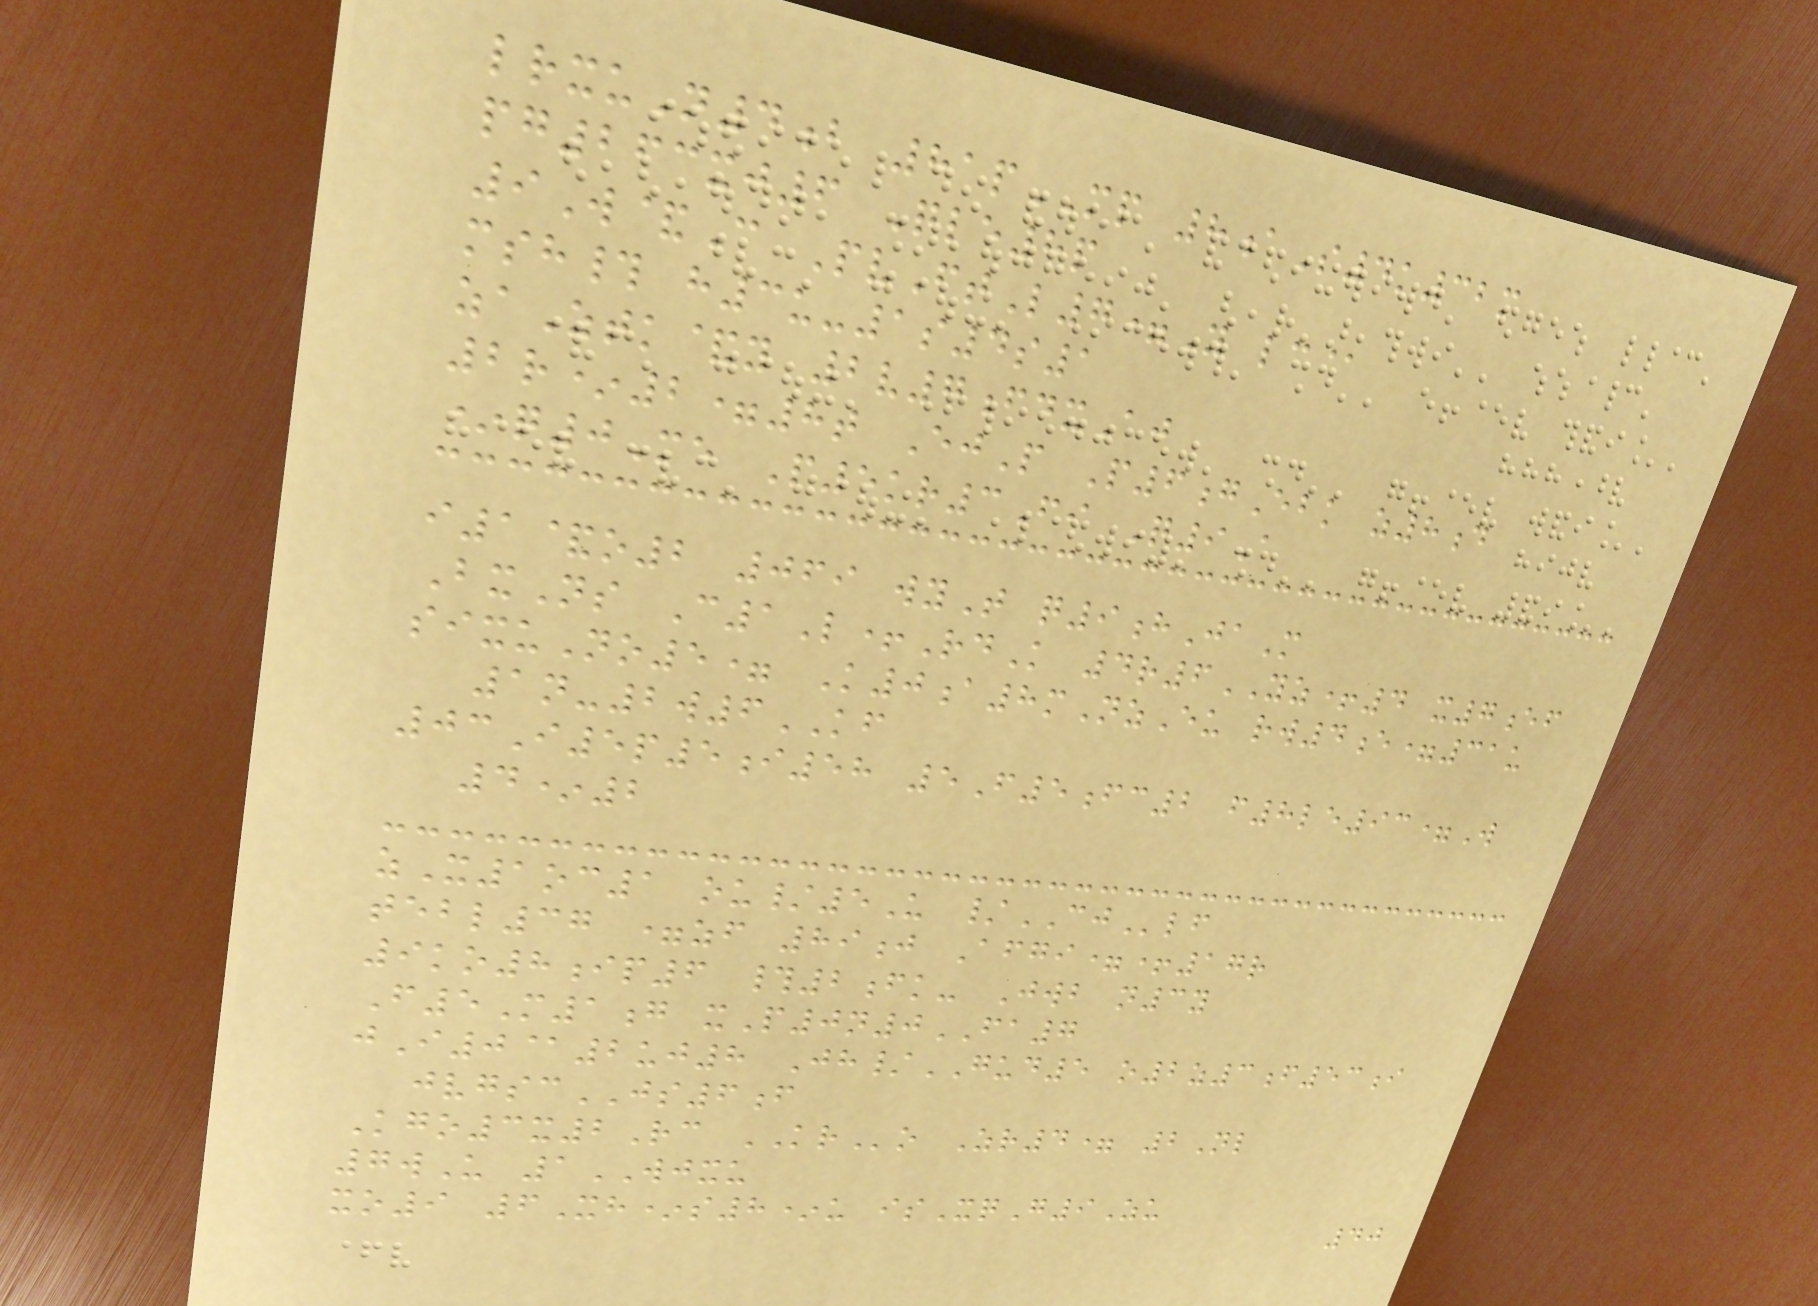lrxuN4b 81pMP 8aS4k32m
pg263xj6 Qle8p
9W&C PvFtL7=Y lc@
msh# h3u-1s4s1
zaZtk&y 2v7fdxAj
2r*2=8t EjP P6gEbk z8d
*q0Me P5kr3Fi Q9A
i1&o2 069 wyT q9hJaM
BxNs C1L+RdK 4r6YZ+4 x7ef
sixuNo5= K0a8mNzEu rw4e=31u
1n-2w6KF
03I5p5i58 5F5fc2 f8le93=W
4*2
zX1oc1 ou/5U /CJlf
tebl37 =zf 89j Afgi=+17r
9ko8ip6 #2fk- Jwb n3y
F5M1g xP0n0FA7
jI0@2uj8 Jh/GUD5 o2z3f53i
jvgscJS6f
Kgo3x2Rc KRo Zr4= 2Nl
7wU 1WJXU
xo9 6Xh*s8*u isXqG9Zu
40
